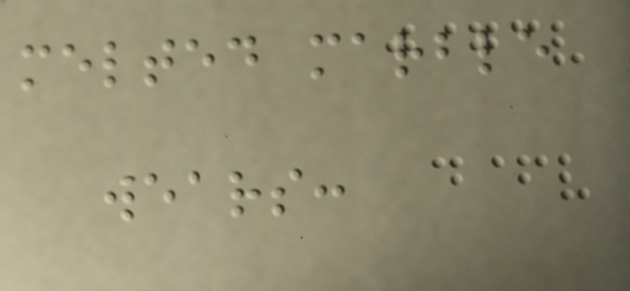melted marble
wears:
